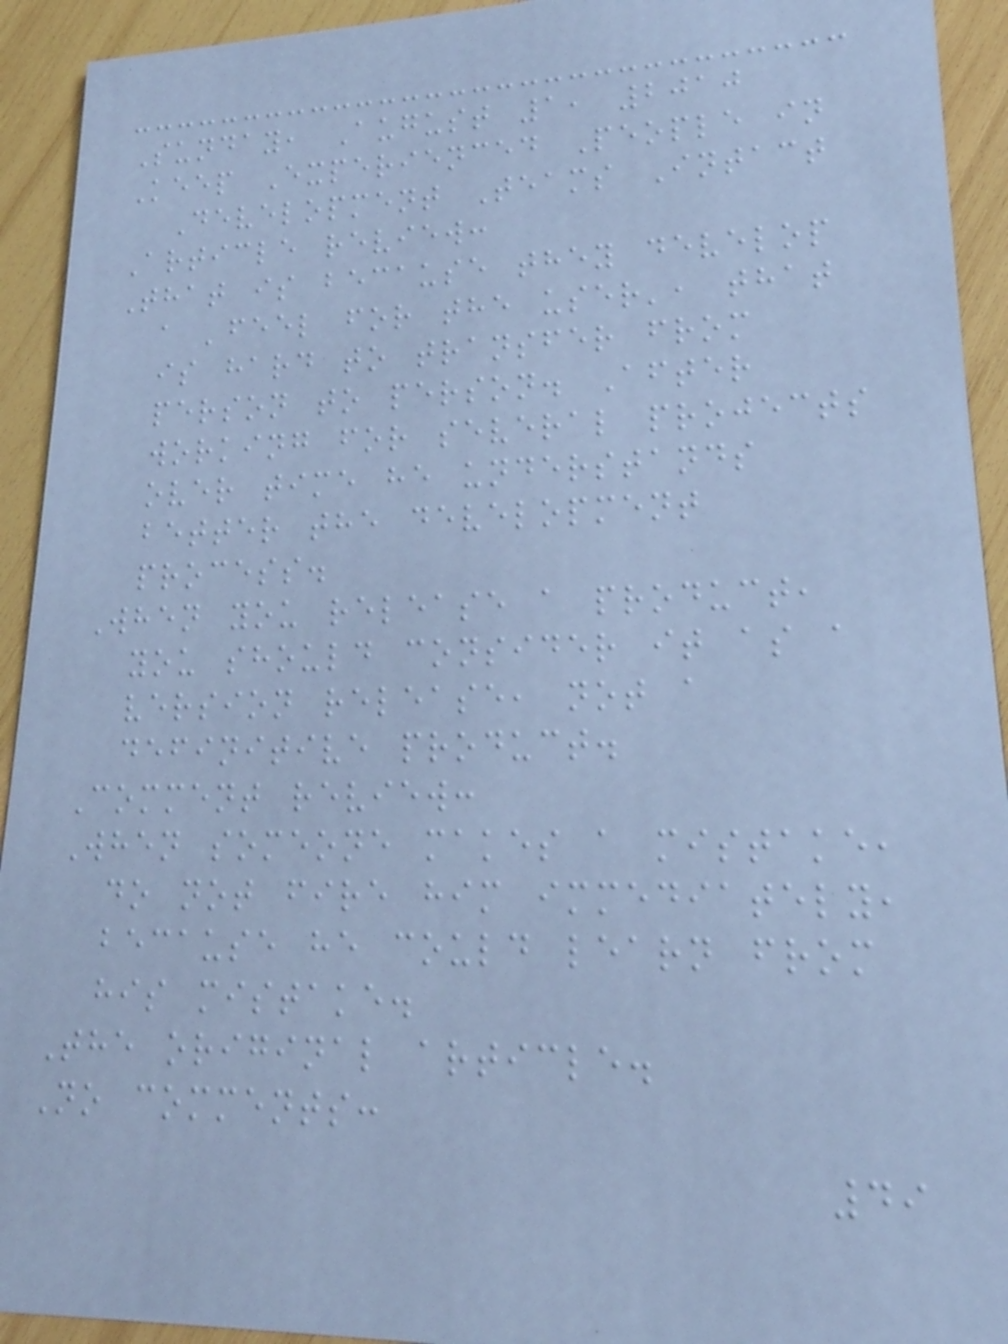Sunday, August 1, 2010
Keep Experienced People in
Development Teams Intact
Article review:
That is because they develop
a 'feel for the user', that
is hard to transfer from
person to person. After
working for several projects
over time he understands
better the development
process.
When you release a product,
you should consider it as a
version release, not a
definitive product.
Comment review:
When someone makes a mistake,
do not fire him immediately,
because he could learn from
his mistake.
The original article.
No comments:
49
